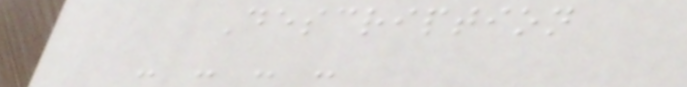Description
- - - -
